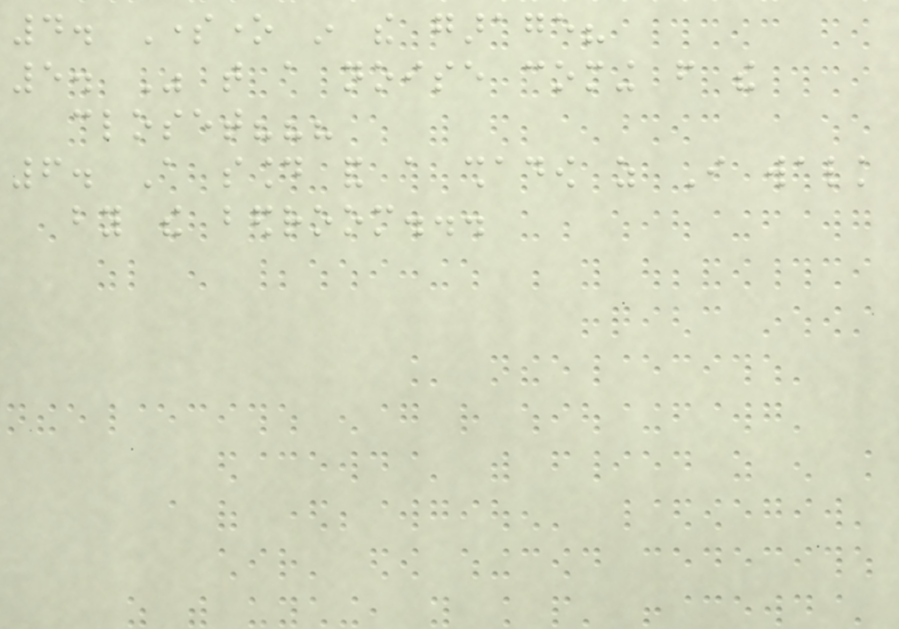4. Someone in the garage?
5. Was that a noise coming from the
closet???
6. A sound and a shadow as I walk
by the bedroom...
